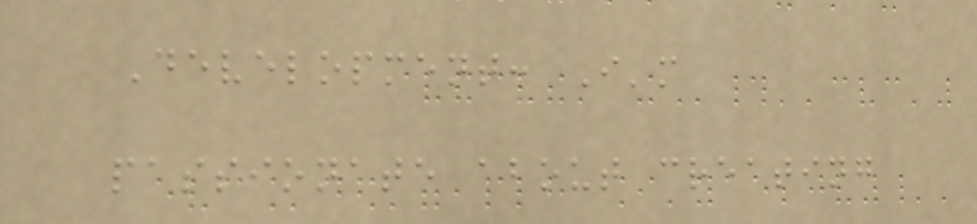Development: I'm
passionate about creating
